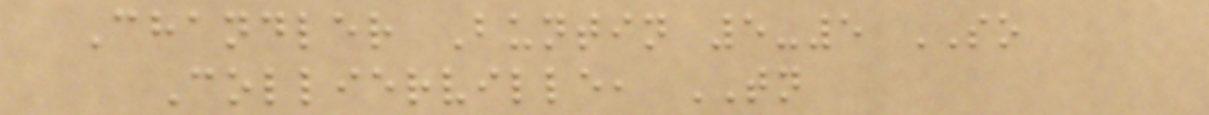Chandler Buntin 5-5 SO
Collierville, TN
